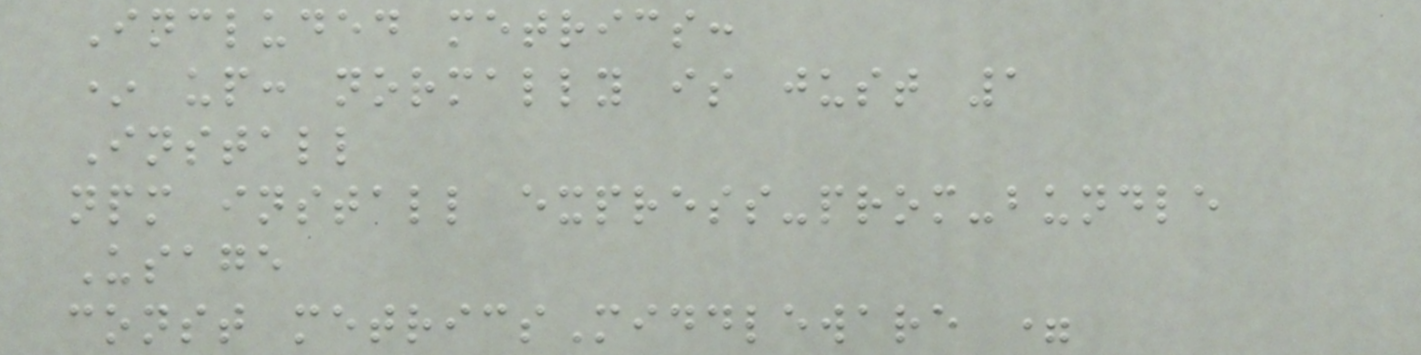Included metrics:
* up: normally is just 1
Install
npm install express-prom-bundle
Usage
const metricsMiddleware =
